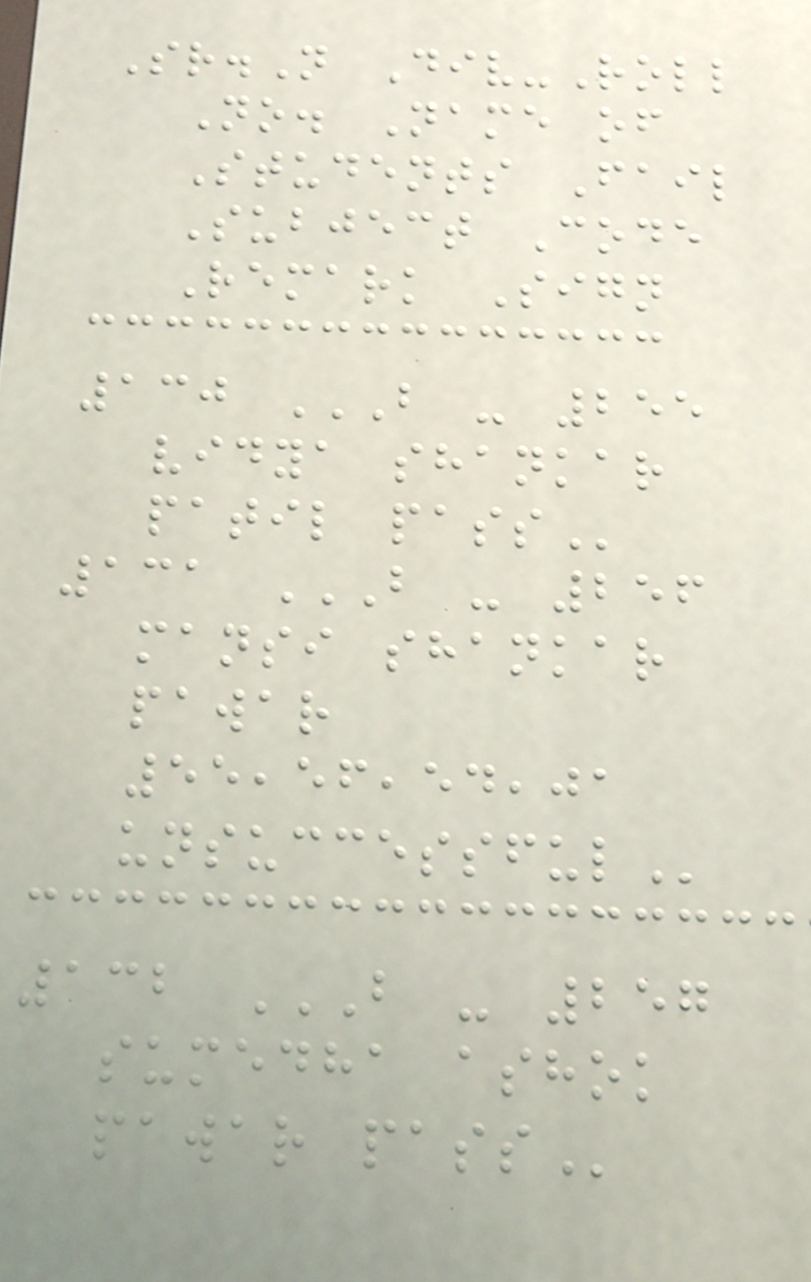Sr.N Div-Roll
No. Name of
Students Fail
Subject Code
Remark Sign
130 B - 255
VIDYA SHANKAR
PATIL PASS
131 B - 256
MANSI SHANKAR
PAWAR
55,56,54,01
UNSUCCESSFUL
132 B - 257
SUMEDHA ASHOK
PAWAR PASS
